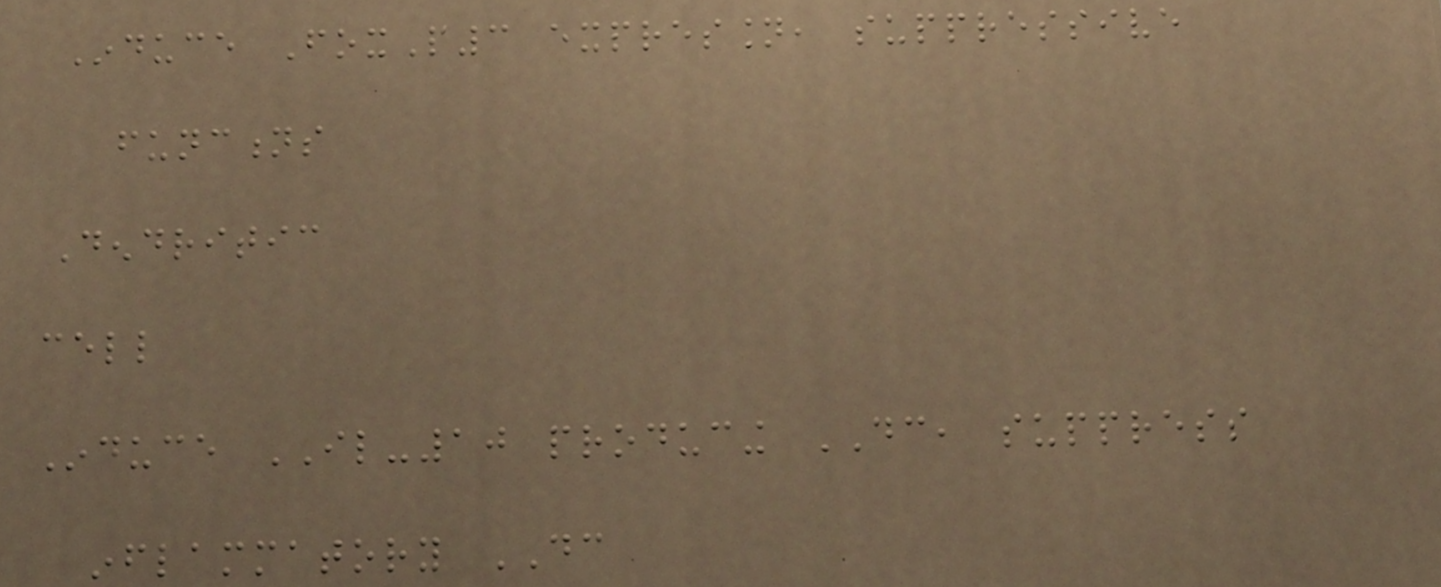Induce FoxP3 expression, suppressive
functions
Dendritic
cell
Induce IL-10 producing DC, suppress
inflammatory DC
